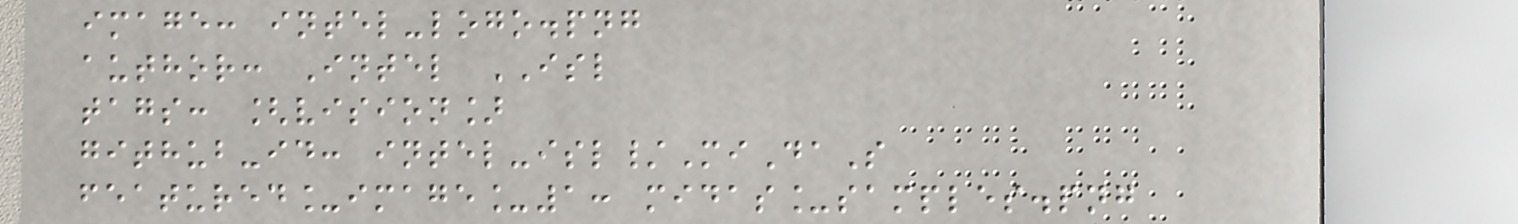image: intel-logo.png
author: Intel ISL
tags: [vision]
github-id: intel-isl/MiDaS
featured_image_1: midas_samples.png
